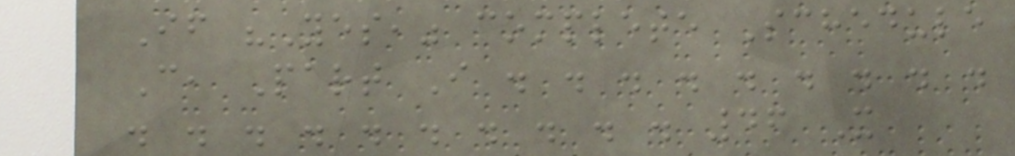If "Yes," complete Schedule
C, Part I . . . . . . . . .
. . . . . . . . . . 46 X
